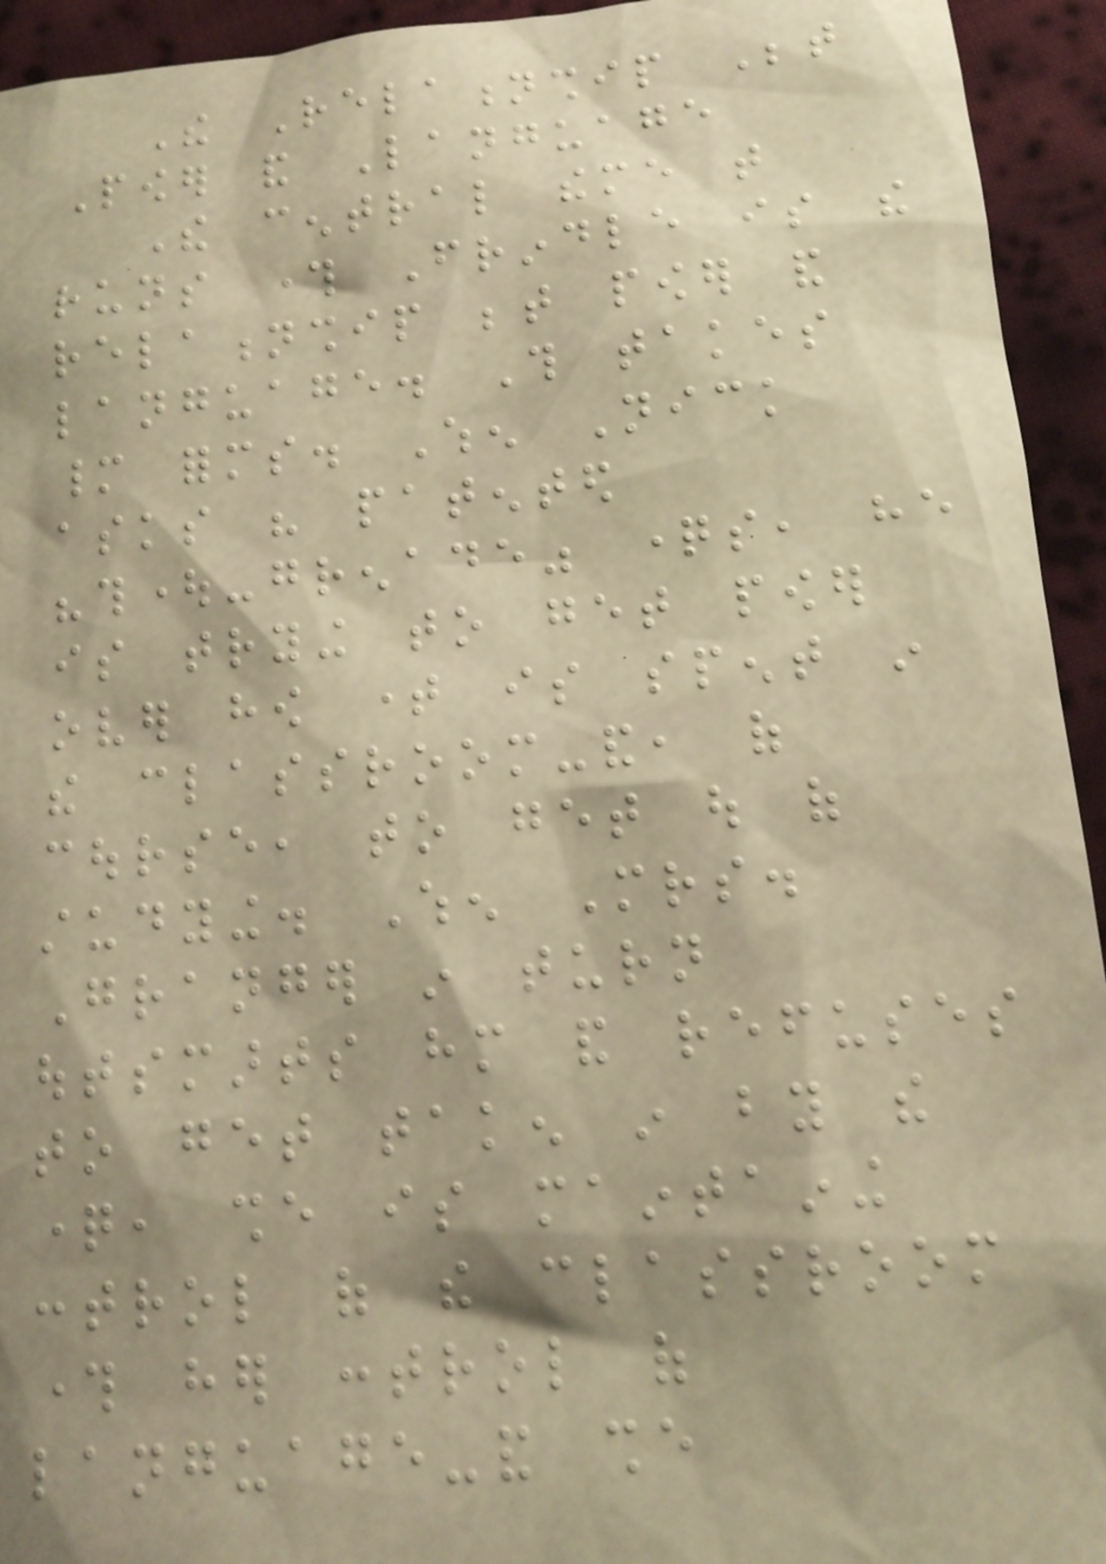The Relationship Between
Power and Language
The central theme that
runs through Frindle is the
relationship between power and
language. This takes
many forms. When Nick
asks his patented
"thought-grenade" questions, he
is trying to get power
over how time is spent in
the classroom-and, of
course, to get out of
studying. When Mrs.
Granger in turn
outsmarts him and refuses
to get taken in by the
question, she is maintaining
control of the classroom
through her control of
language-and she
